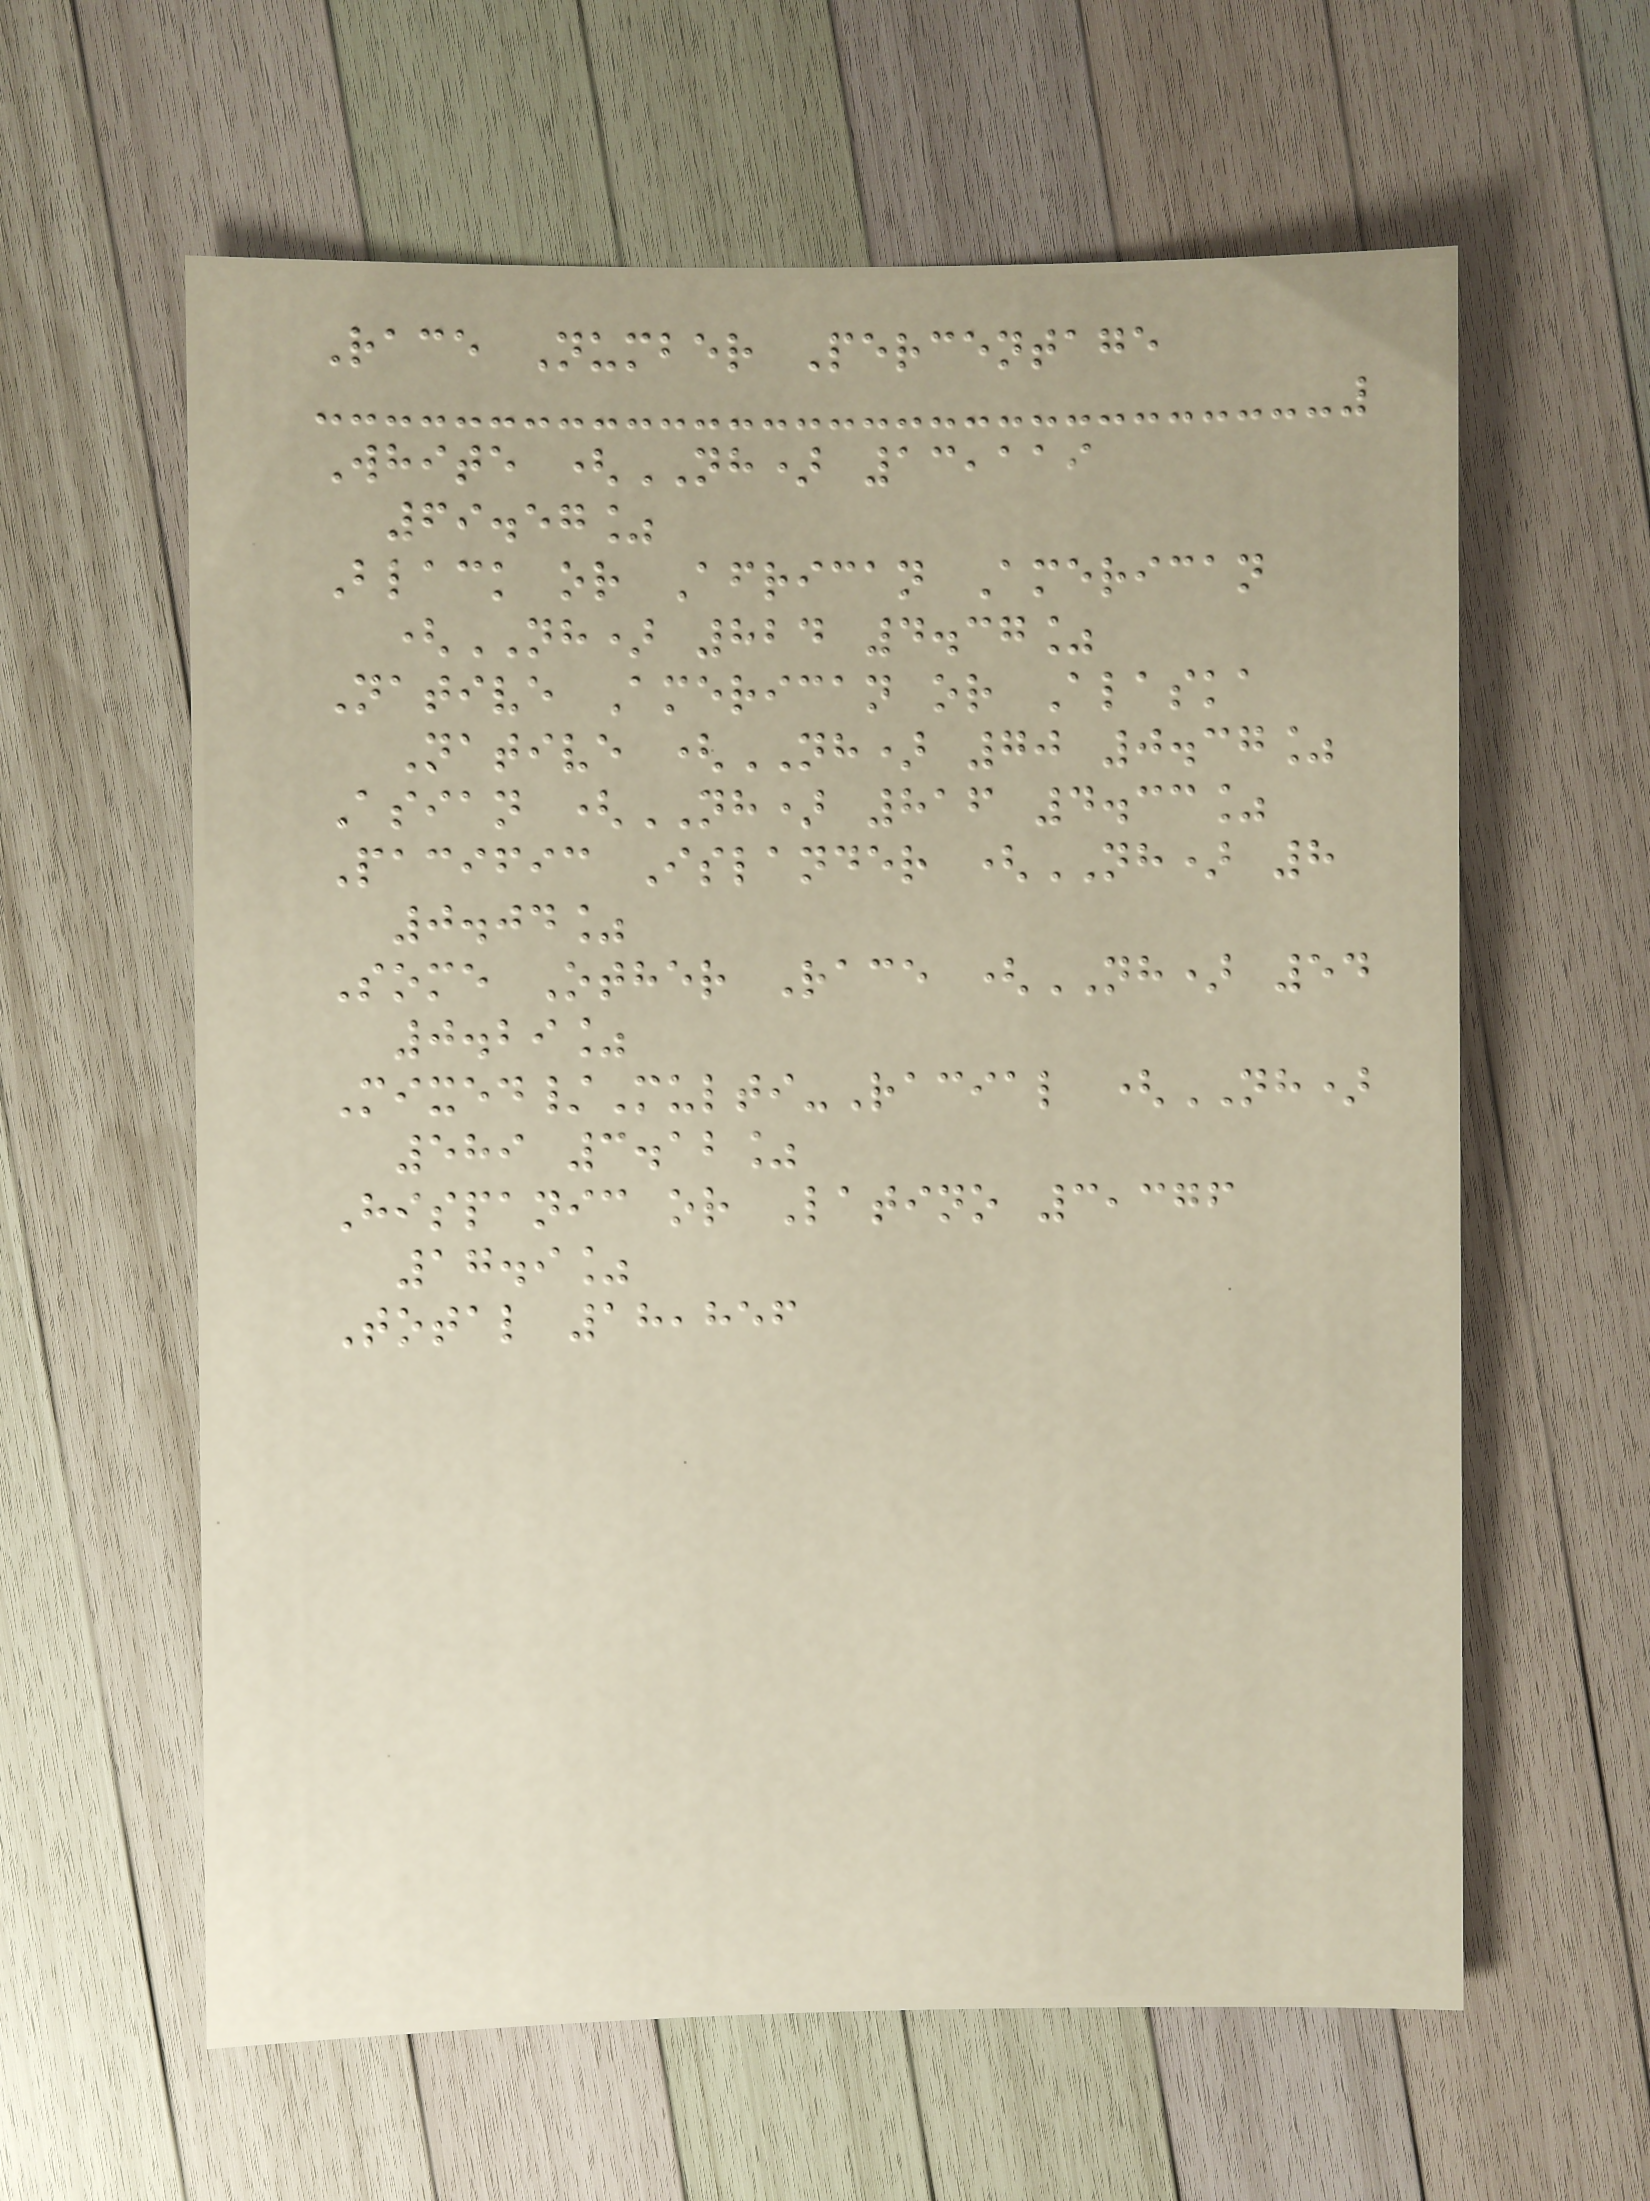Race Number Percentage
White (NH) 13,119
69.57%
Black or African American
(NH) 824 4.37%
Native American or Alaska
Native (NH) 70 0.37%
Asian (NH) 816 4.33%
Pacific Islander (NH) 8
0.04%
Some Other Race (NH) 54
0.29%
Mixed/Multi-Racial (NH)
589 3.12%
Hispanic or Latino 3,376
17.9%
Total 18,856
